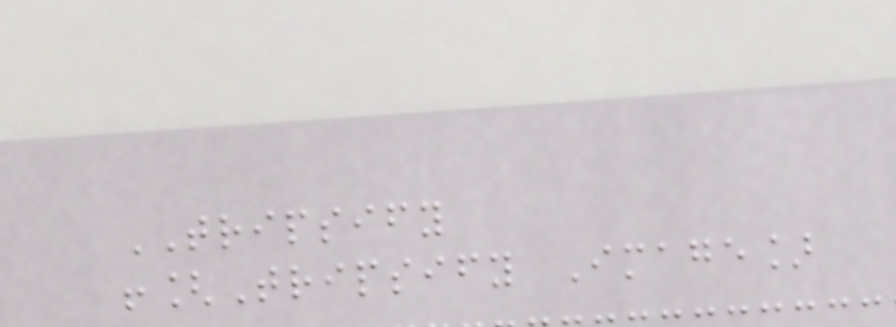TRIPSIFY
![Tripsify Image]
